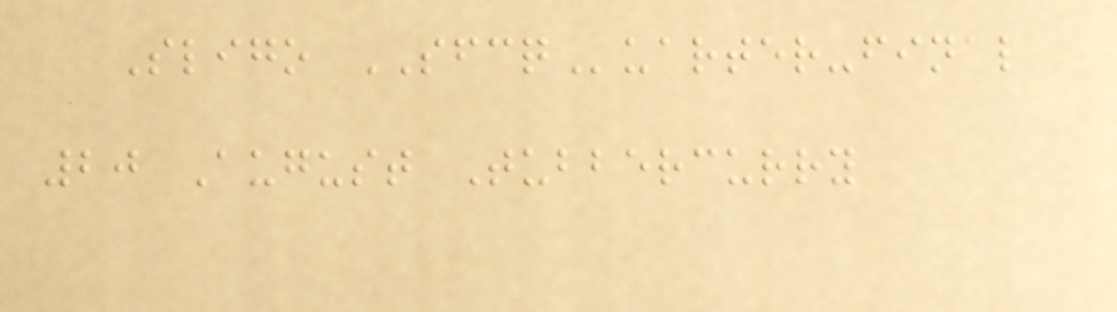Sligo SFCQuarter-final
20 August Tubbercurry
